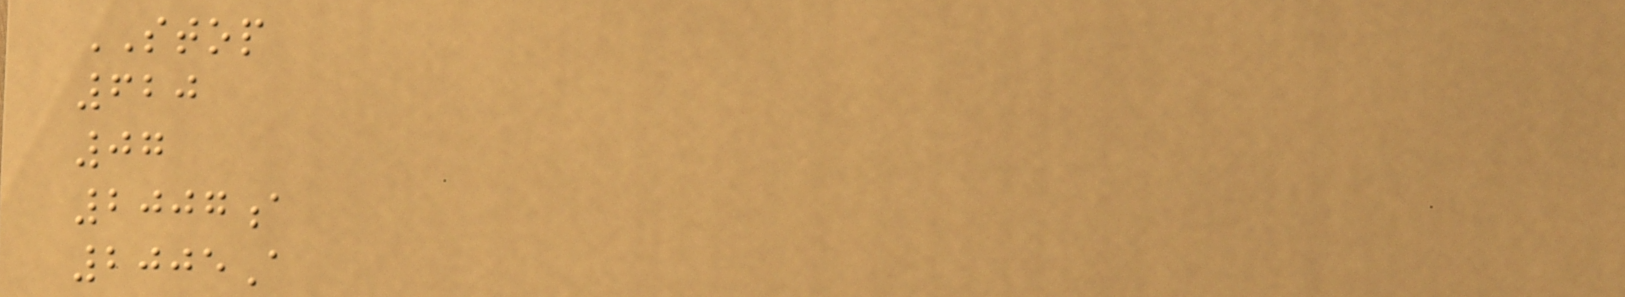STOP
620
07
2007a
2005A
